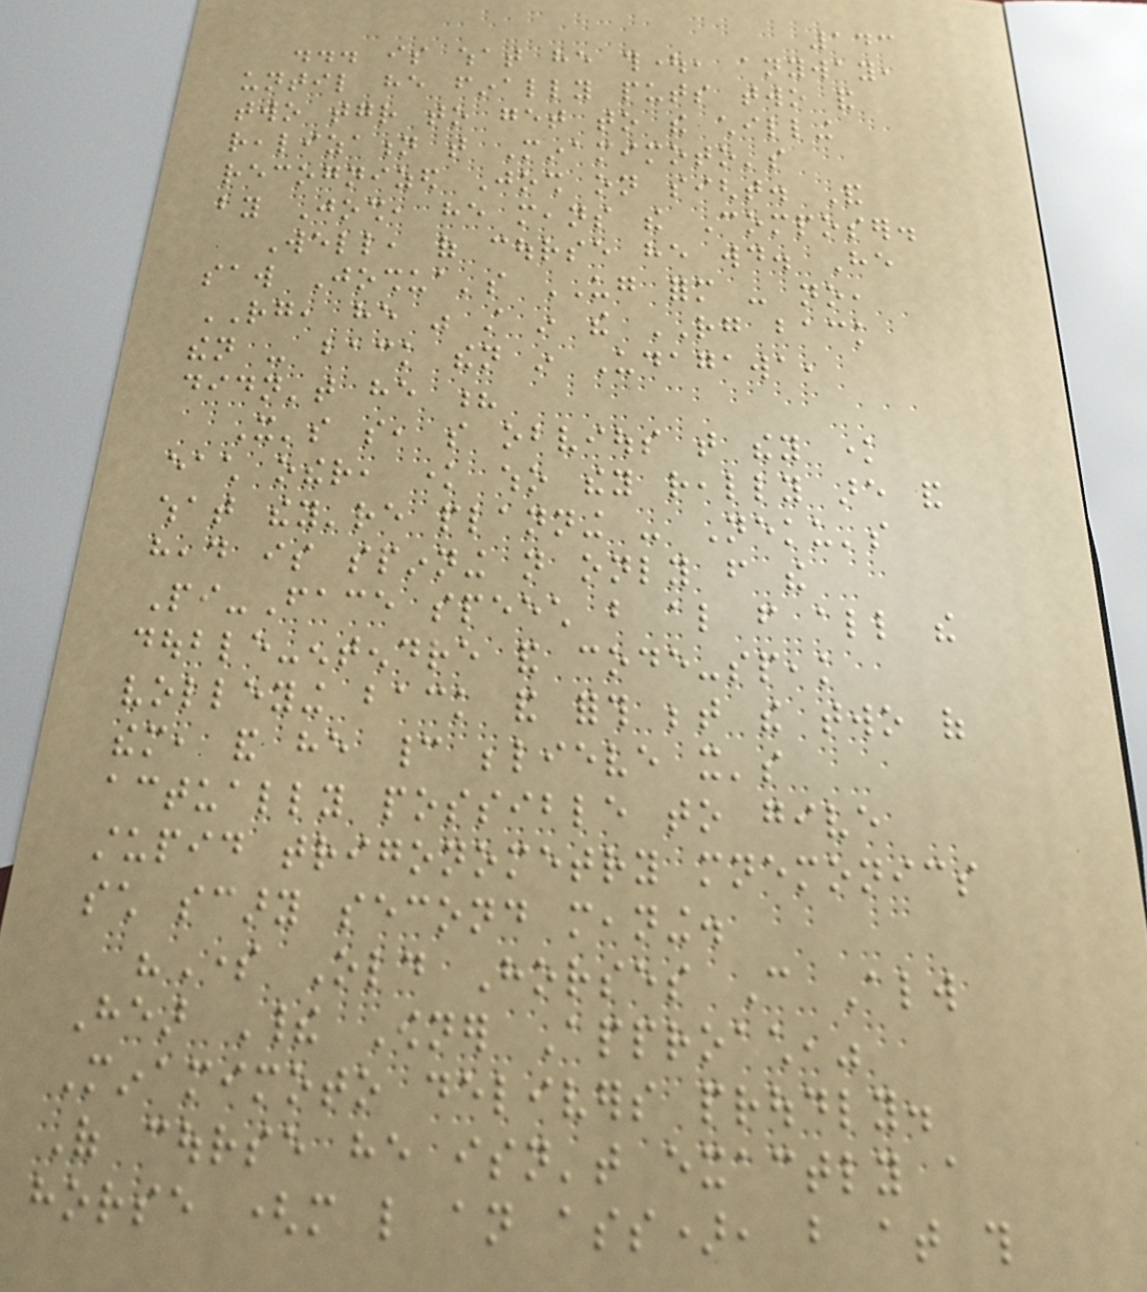143
... is what he thought, anyway,
until he finally puts two and
two together to get to the chilling
realization that Minamimoto's
recognized Josh on sight. And
by Josh, he means the Composer.
Well, of course he would. He
saw Joshua's UG form - no,
RG, he was still in the RG back
then - back then in Udagawa,
didn't he ?
It's so, so obvious that they know
each other, know who they really are and
what they're planning - Neku's
head is spinning not only from the
Pi-Face speech but also from all the
double-entendre and code-speak
volleying back and forth between the two of
them, and he cannot believe it's
actually possible to give
stupid trigonometry mnemonics
such scary second meaning.
"Some Old Horses Can Always
Hear Their Owner Approach,"
Minamimoto delivers proudly.
Of course he isn't exactly a
horse (more like an ass), but at this
